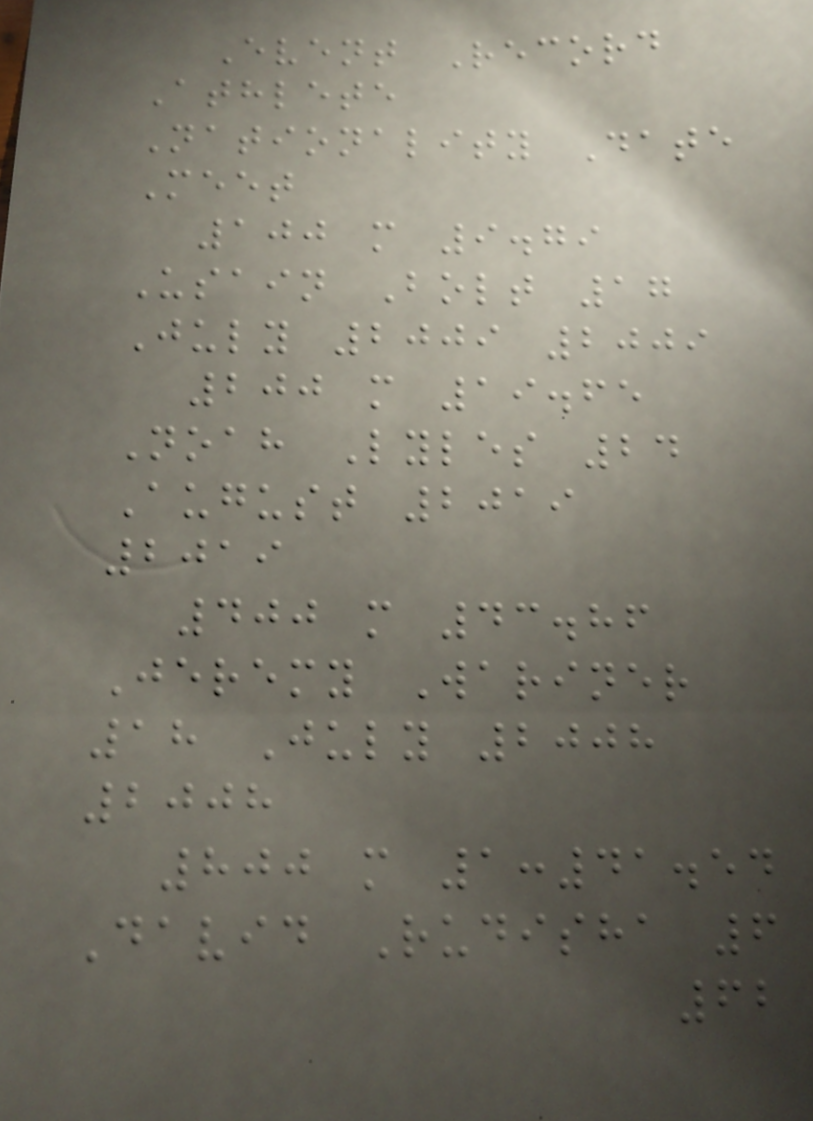Event Record
Athlete
Nationality Date
Meet
100 m 9.79
Usain Bolt 17
July 2009 2009
200 m 19.65
Noah Lyles 24
August 2019
2019
400 m 43.86
Jeremy Wariner
18 July 2008
2008
800 m 1:41.54
David Rudisha 6
62
